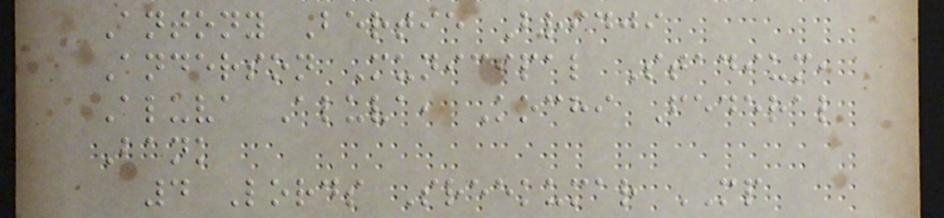Antony Bertie Bridji
Anderson Municipal Stadium,
Aluva Aluva, Kochi Federal
Bank
4 Lords Sreekumar MP
